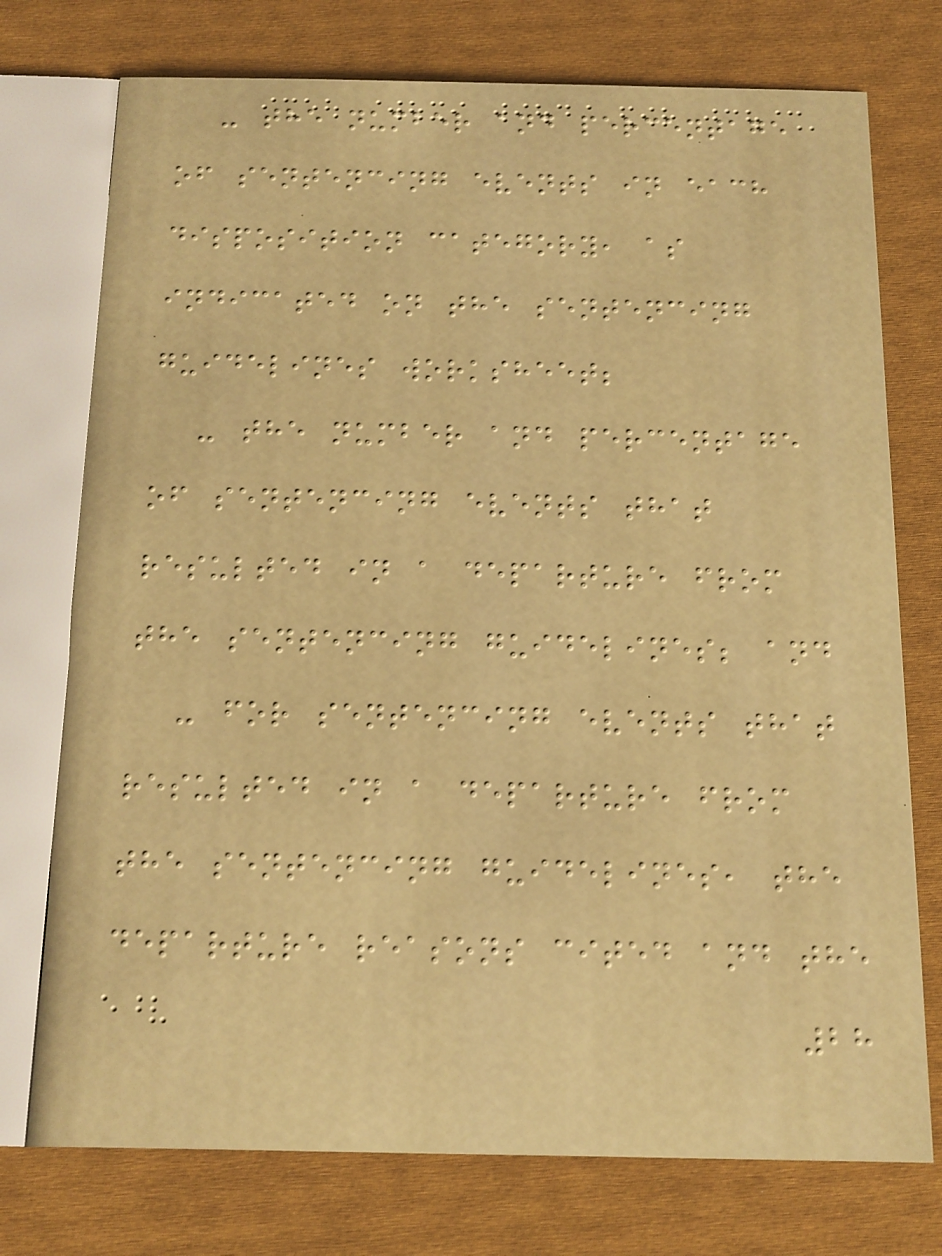- the number and percentage
of sentencing events in each
disposition category, as
indicated on the sentencing
guidelines worksheet;
- the number and percentage
of sentencing events that
resulted in a departure from
the sentencing guidelines; and
- for sentencing events that
resulted in a departure from
the sentencing guidelines, the
departure reasons cited and the
28
